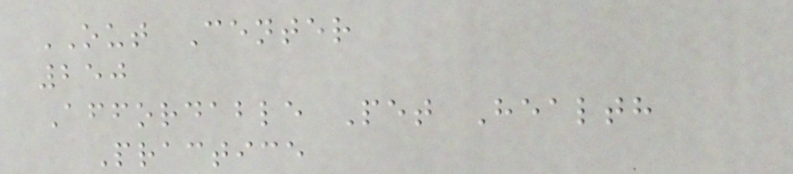OUT Center
250
Affordable Pet Health
Practice
